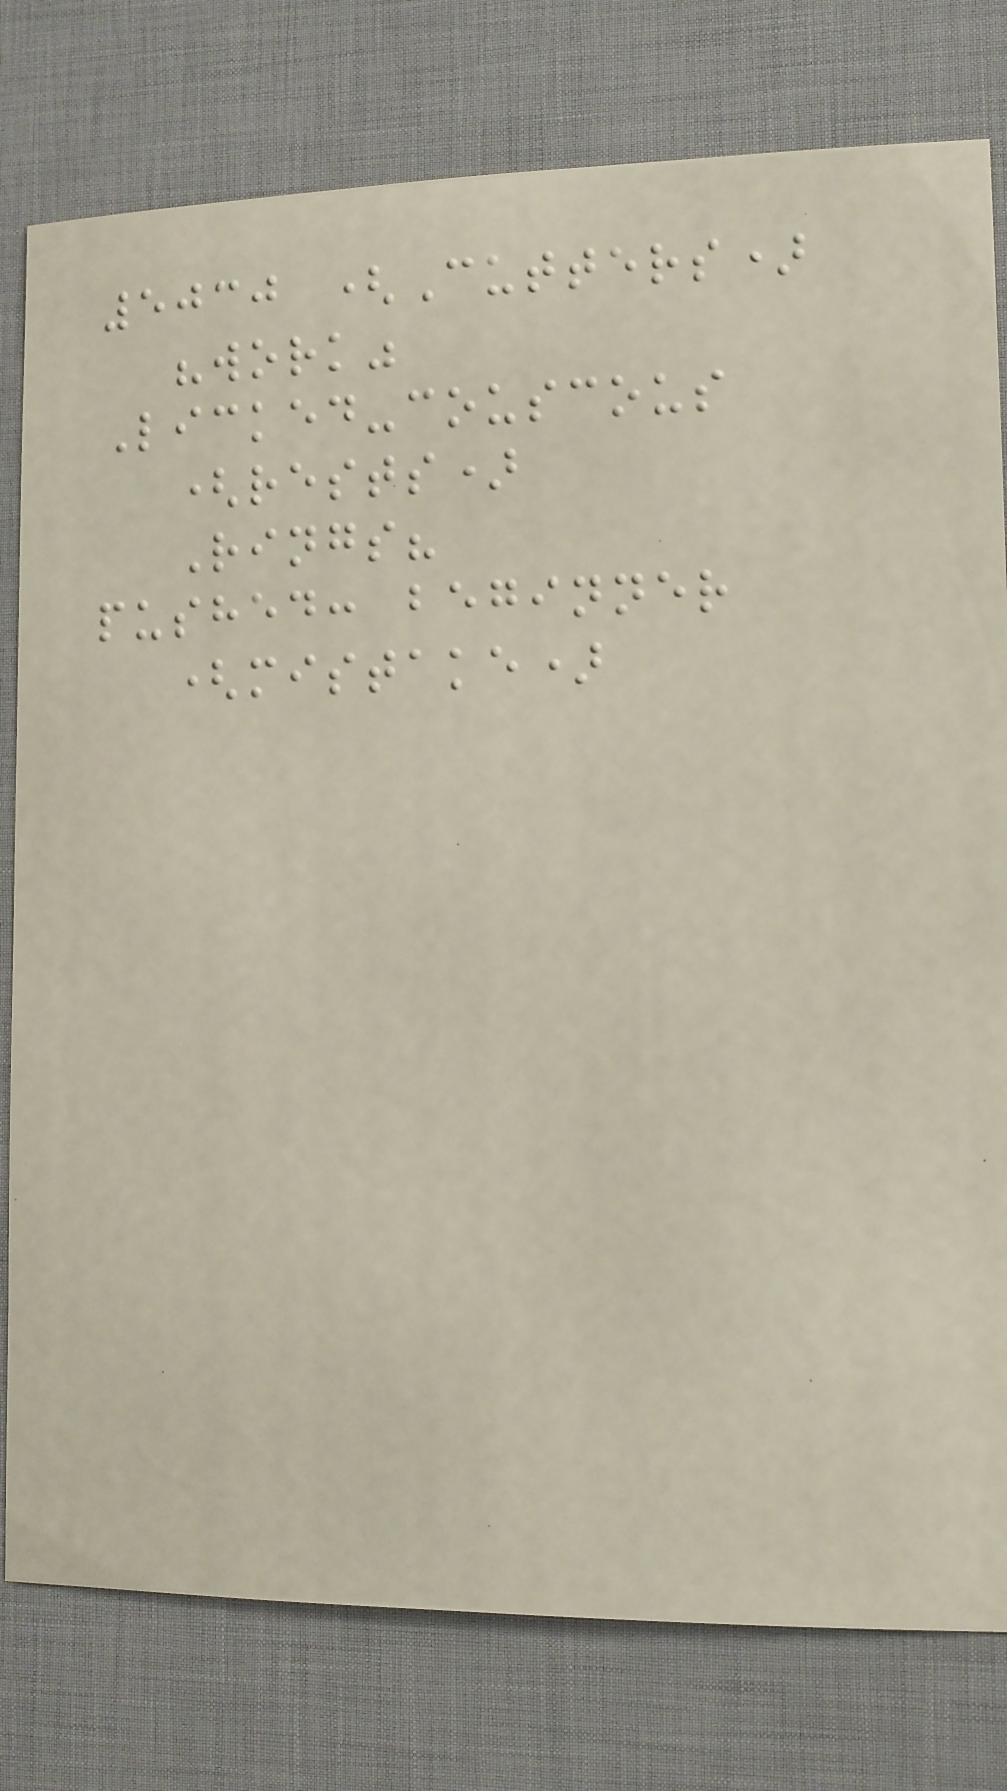5030 (Cutters)
"work"
Licked-couscous
(rests)
Rings?
pushed: beginner
(mistake)
